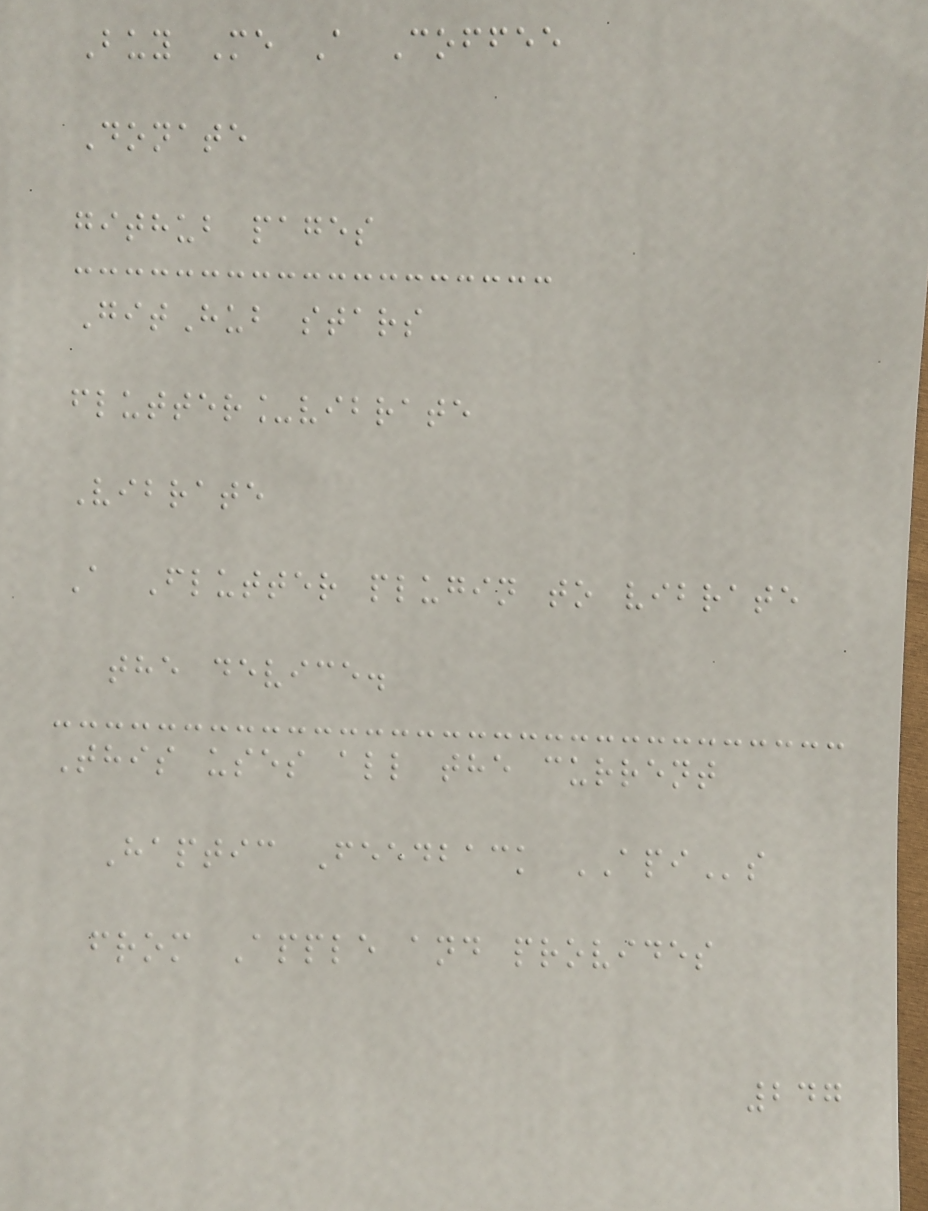Buy Me A Coffee
Donate
github pages
GitHub stars
flutter_vibrate
Vibrate
A Flutter plugin to vibrate
the device.
This uses all the current
Haptic Feedback APIs
from Apple and provides
247
